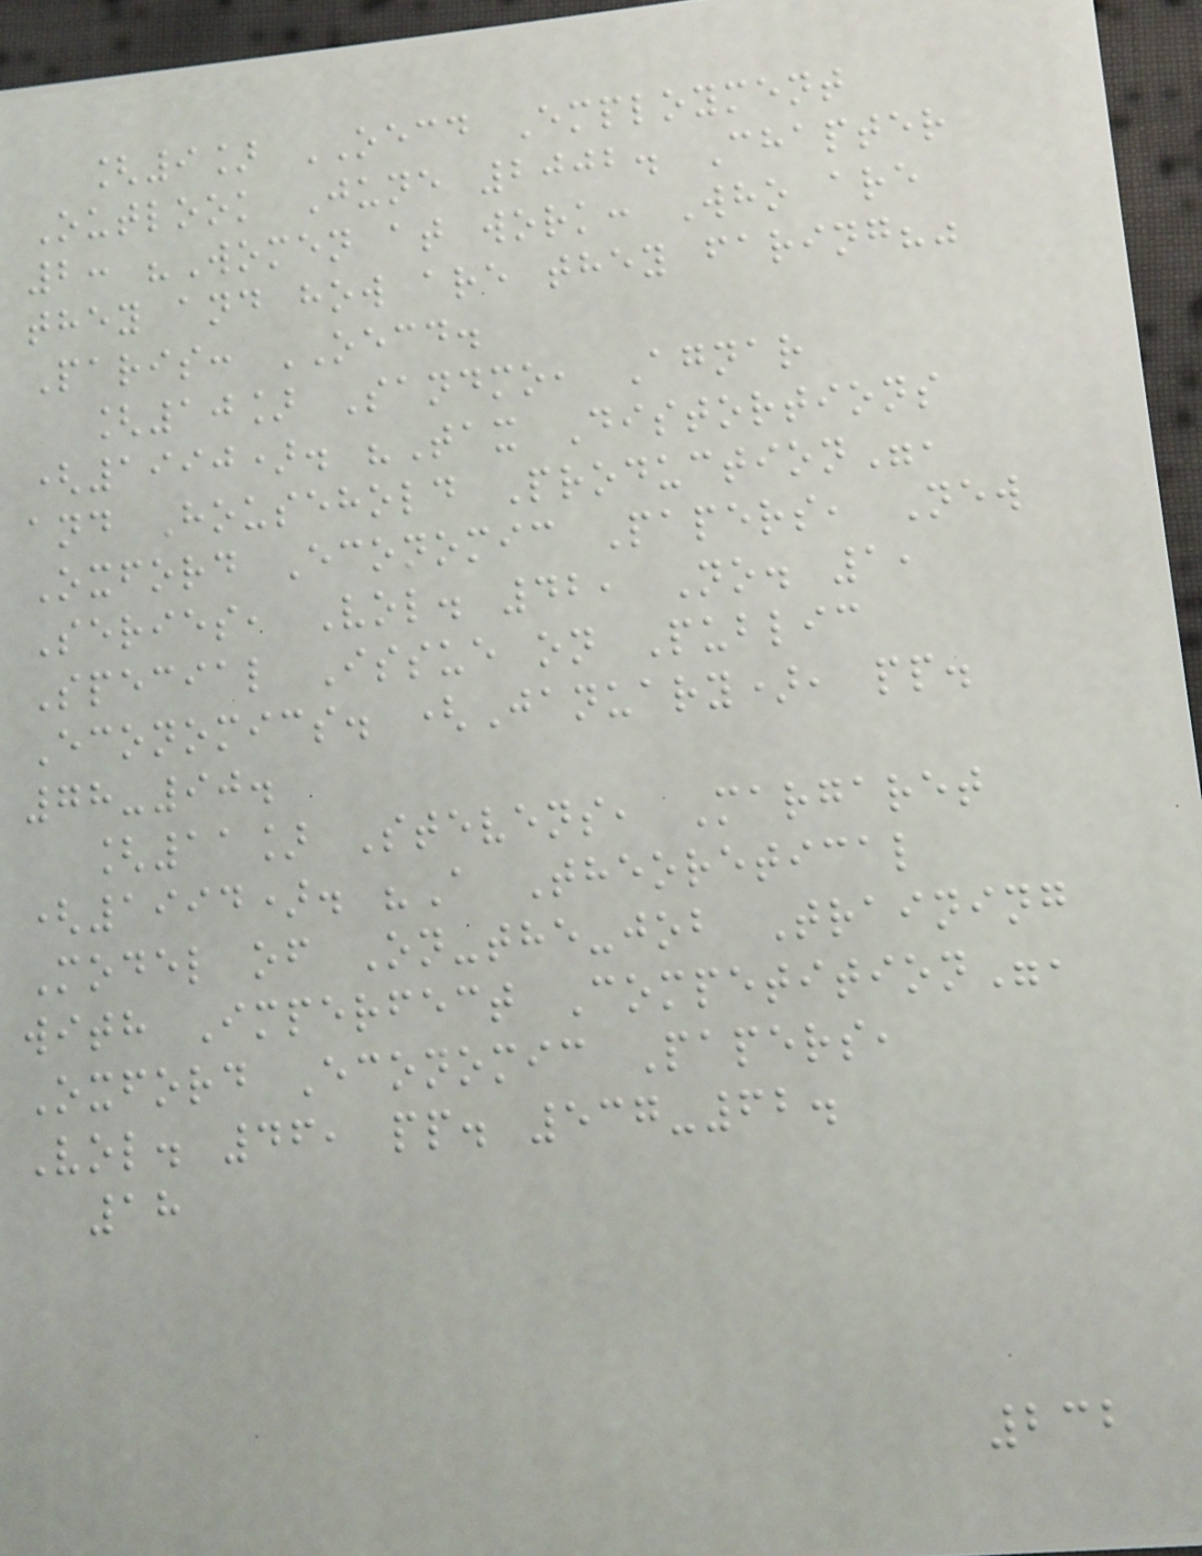[9] OECD Employment
Outlook June 2002. Chapter
2: "Women at work: Who are
they and how are they faring?"
Paris: OECD.
[10] Sandmo, Agnar
(1990). "Tax Distortions
and Household Production",
Oxford Economic Papers, New
Series, Vol. 42, No. 1,
Special Issue on Public
Economics. (January), pp.
78-90.
[11] Stevens, Margaret
(1994). "A Theoretical
Model of On-the-job Training
with Imperfect Competition",
Oxford Economic Papers,
Vol. 46, pp. 537-62.
18
232
